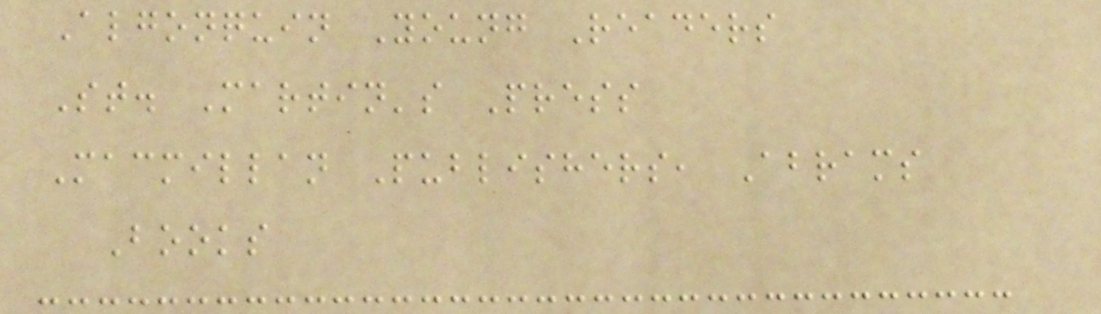Algonquin Young Readers
St. Martin's Press
Macmillan Publishers, Abrams
Books
